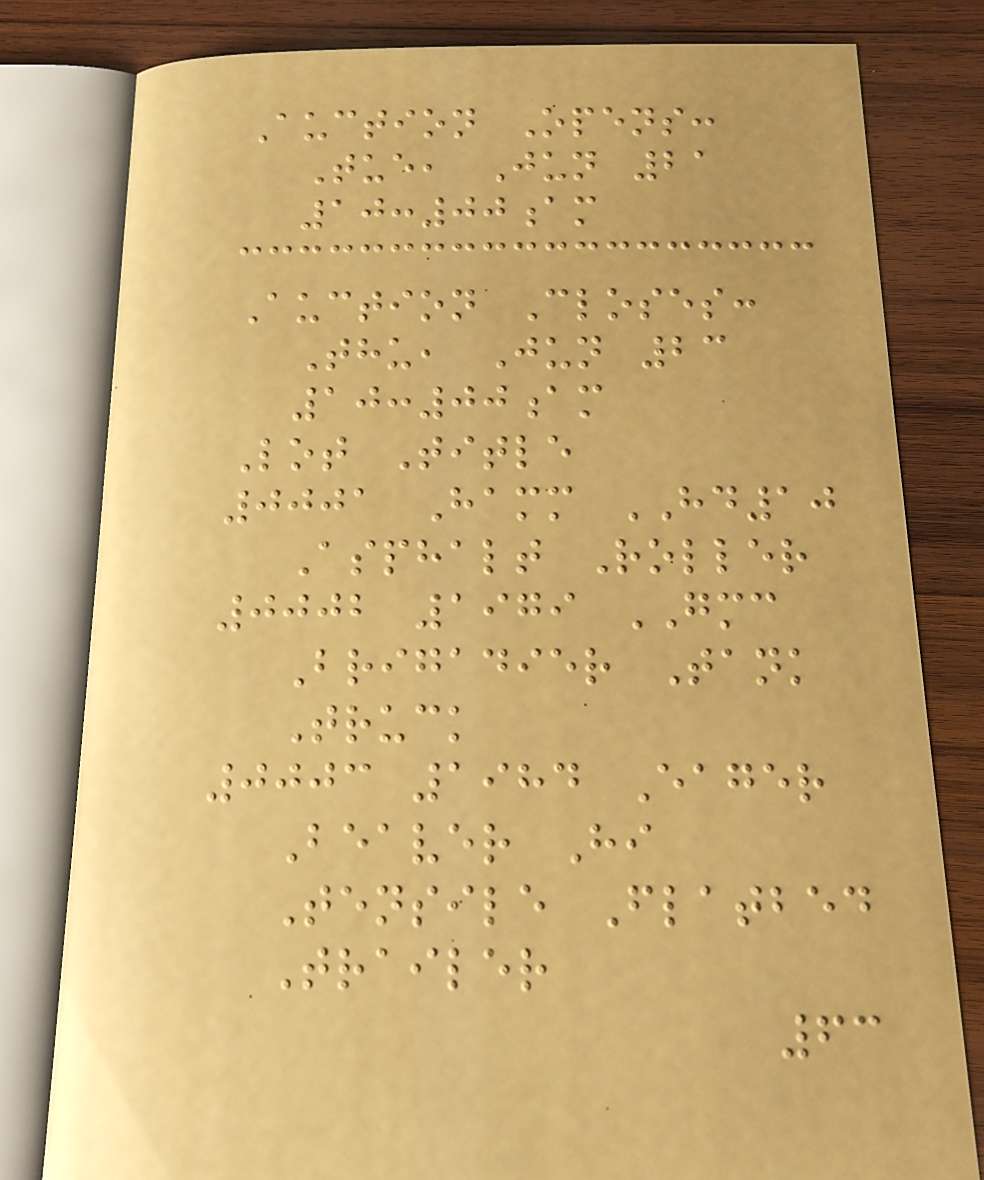Auction Opens:
Tue, Jun 21
10:00am
Auction Closes:
Thu, Jun 23
10:00am
Lot Title
0001 Hamm HD10
Asphalt Roller
0002 1979 GMC
Brigadier Tank
Truck
0003 1984 Eager
Beaver Hi
Tensile Flatbed
Trailer
63
